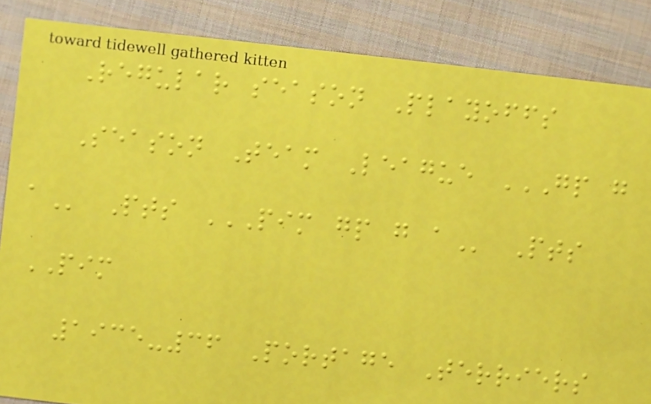Regular season Playoffs
Season Team League GP G
A Pts PIM GP G A Pts
PIM
1935-36 Portage Terriers
